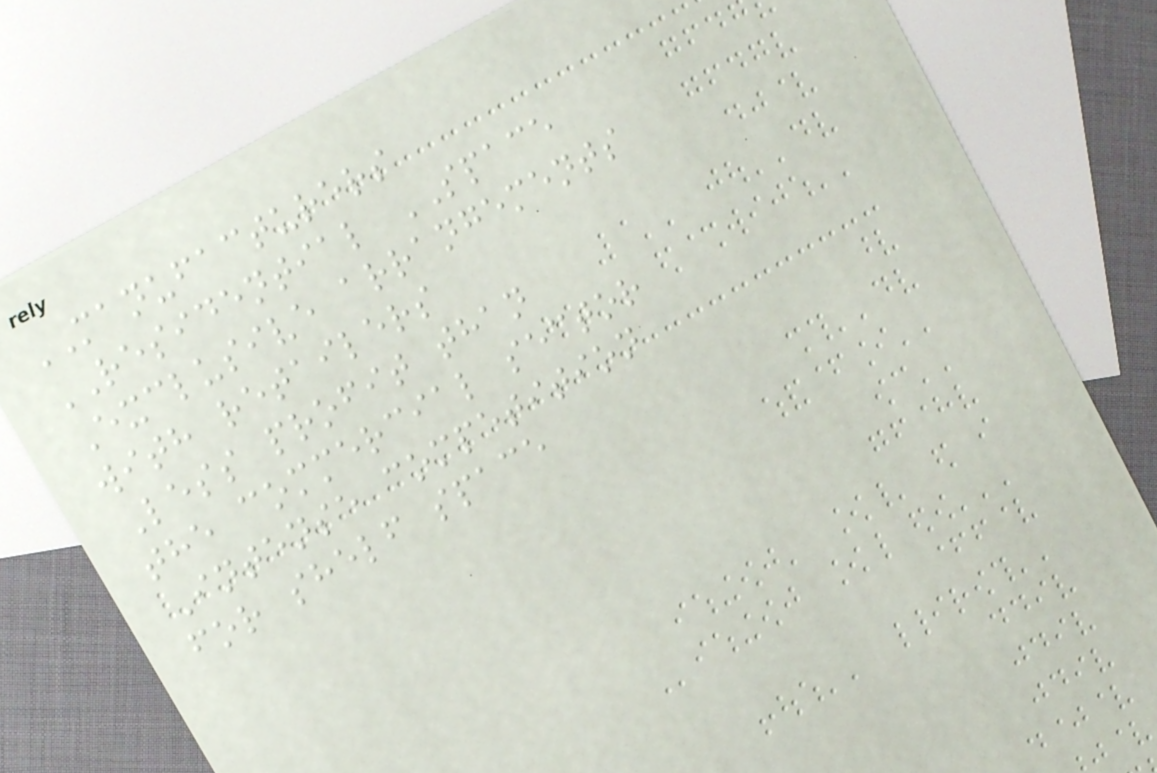MANUFACTURERS
RESIDENTIAL SPACE
Exclusive arrangements
with retailers
Less profit than
the commercial sector
Intense competition
for shelf space
